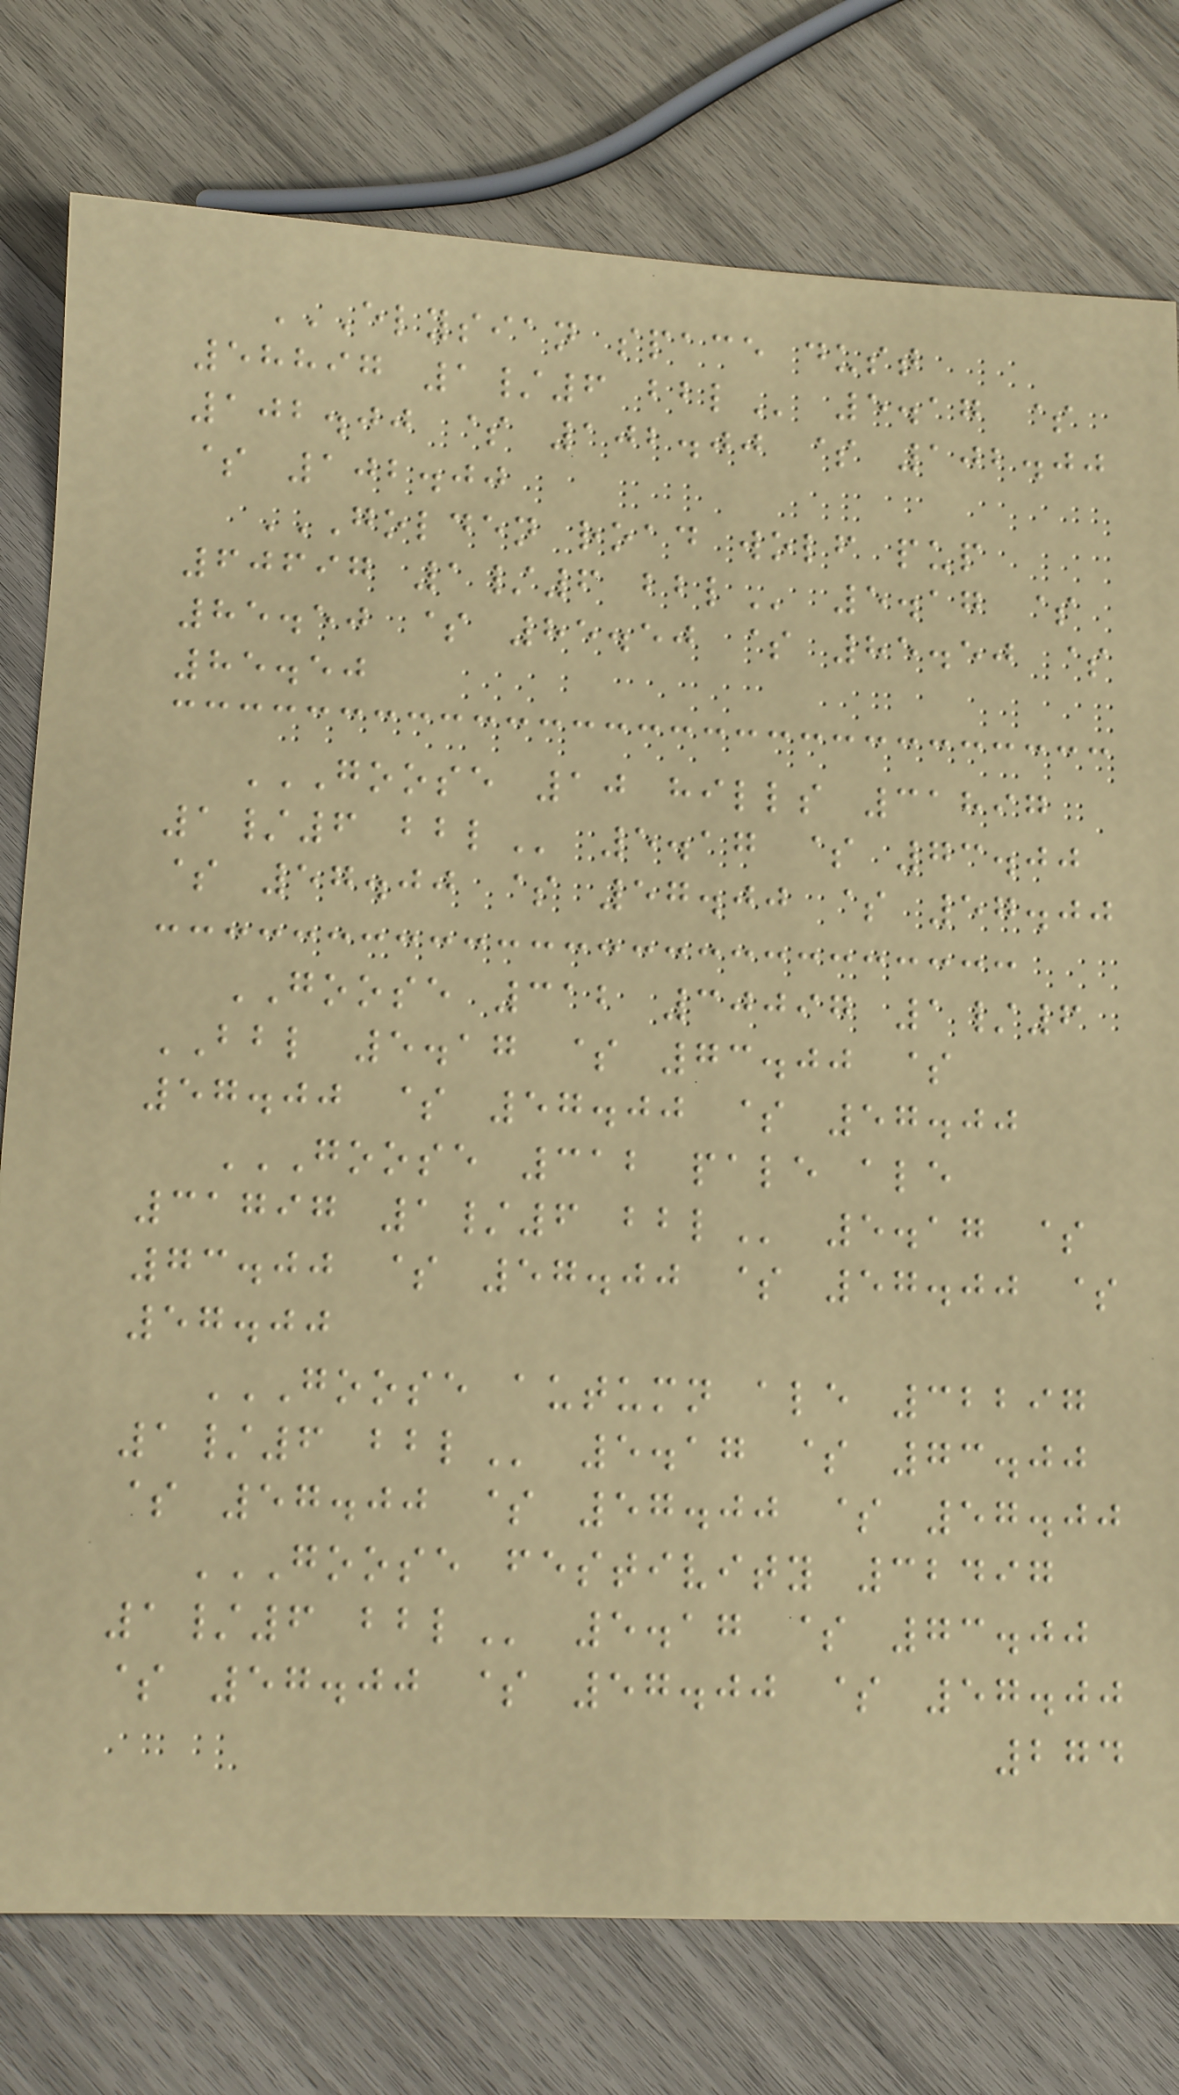ELYSIAN SPACE DUST
58897 1/6 BBL 5.17 $
102.00 $ 102.00 $ 102.00
$ 102.00
GOLDEN ROAD WOLF PUP
60697 1/6 BBL 5.17 $
85.50 $ 85.50 $ 85.50 $
85.50
GOOSE 10 HILLS 31897
1/6 BBL 5.17 $ 73.00
$ 57.00 $ 57.00 $ 57.00
GOOSE 312 30097 1/6
BBL 5.17 $ 73.00 $
57.00 $ 57.00 $ 57.00
GOOSE 312 PALE ALE
31797 1/6 BBL 5.17 $
73.00 $ 57.00 $ 57.00 $
57.00
GOOSE AUTUMN ALE 32297
1/6 BBL 5.17 $ 73.00
$ 57.00 $ 57.00 $ 57.00
GOOSE FESTIVITY 32497
1/6 BBL 5.17 $ 73.00
$ 57.00 $ 57.00 $ 57.00
274
